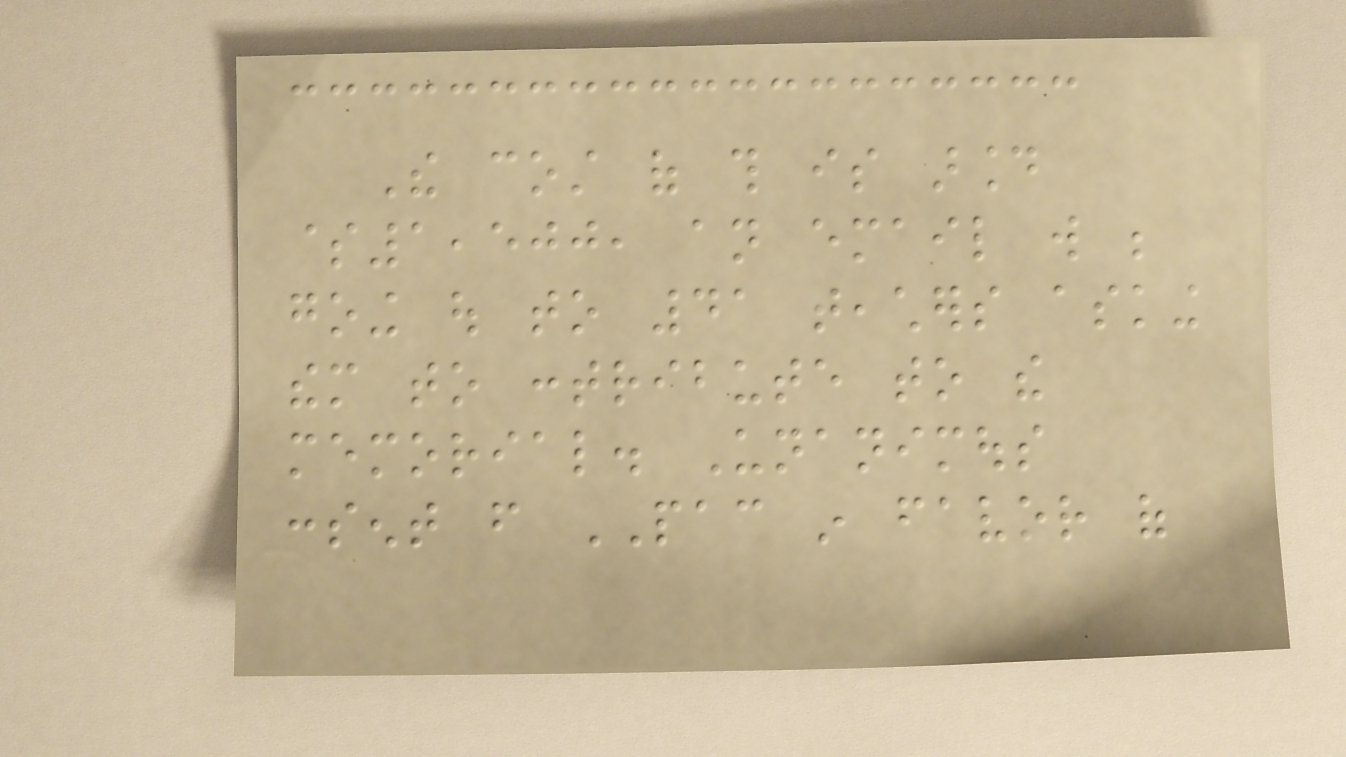The cost of this is around
$1,500, an email will be
going out to 41 teachers asking
them to contribute to the
memorial. Unanimous
consent from PAC in favor of
